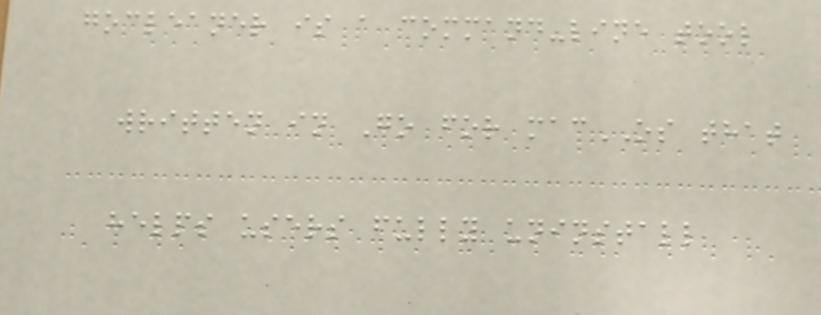gocleaner is a command-line tool
written in Go for macOS that
helps users fully uninstall
